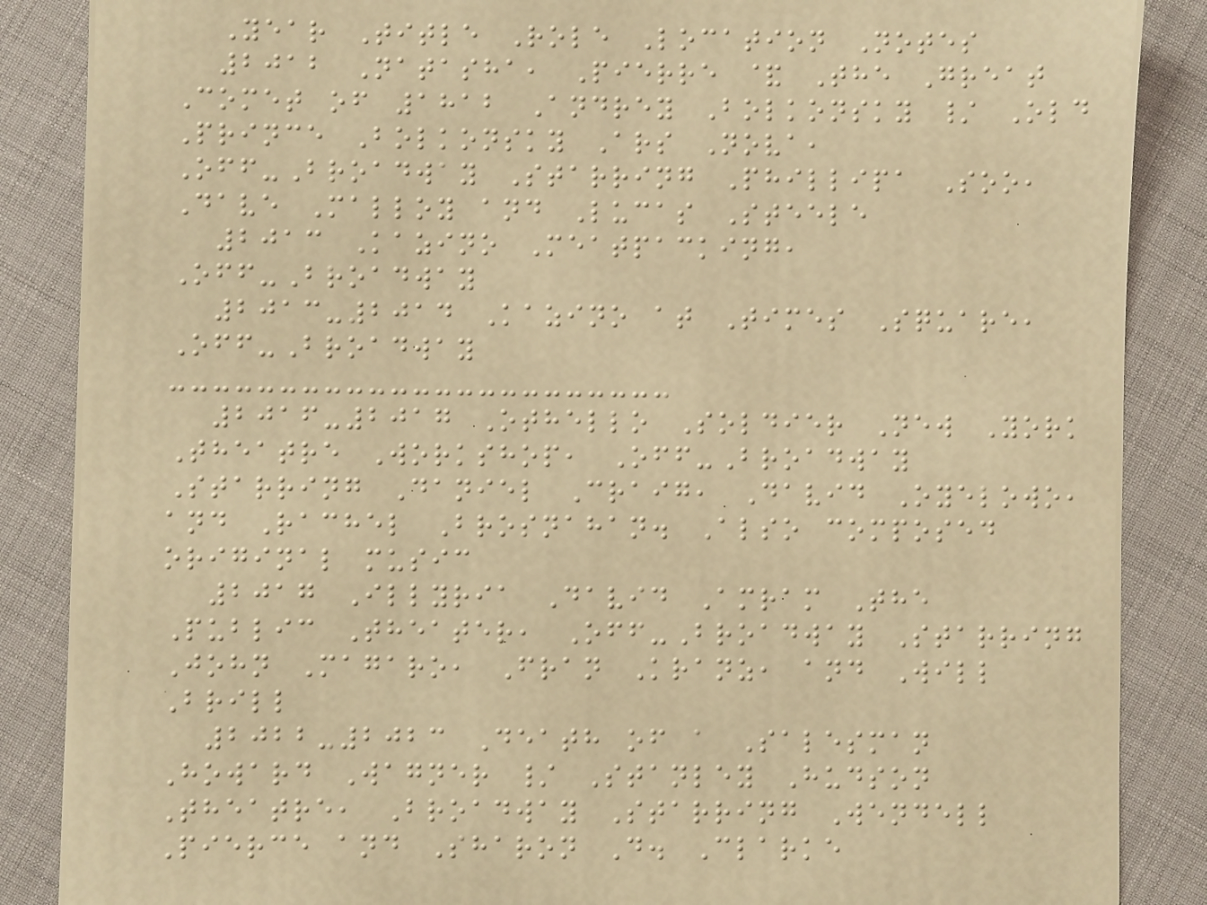Year Title Role Location Notes
2012 Natasha, Pierre & The Great
Comet of 1812 Andrey Bolkonsky / Old
Prince Bolkonsky Ars Nova,
Off-Broadway Starring Phillipa Soo,
Dave Malloy and Lucas Steele
2013 Kazino Meatpacking,
Off-Broadway
2013-2014 Kazino at Times Square,
Off-Broadway
2016-2017 Othello Soldier New York
Theatre Workshop, Off-Broadway
Starring Daniel Craig, David Oyelowo,
and Rachel Brosnahan. Also composed
original music
2017 Illyria David Amram The
Public Theater, Off-Broadway Starring
John Magaro, Fran Kranz, and Will
Brill
2022-2023 Death of a Salesman
Howard Wagner / Stanley Hudson
Theatre, Broadway Starring Wendell
Pierce and Sharon D. Clarke
